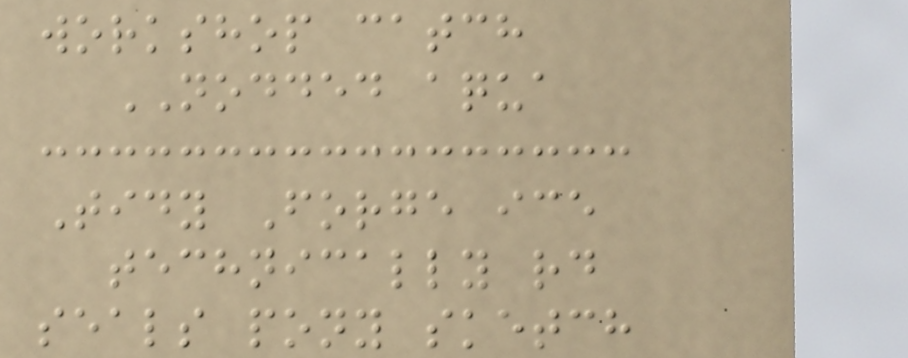workshop catch
NODDED aqua
Tidy Forge ice
technically rd
seals pony sketch
